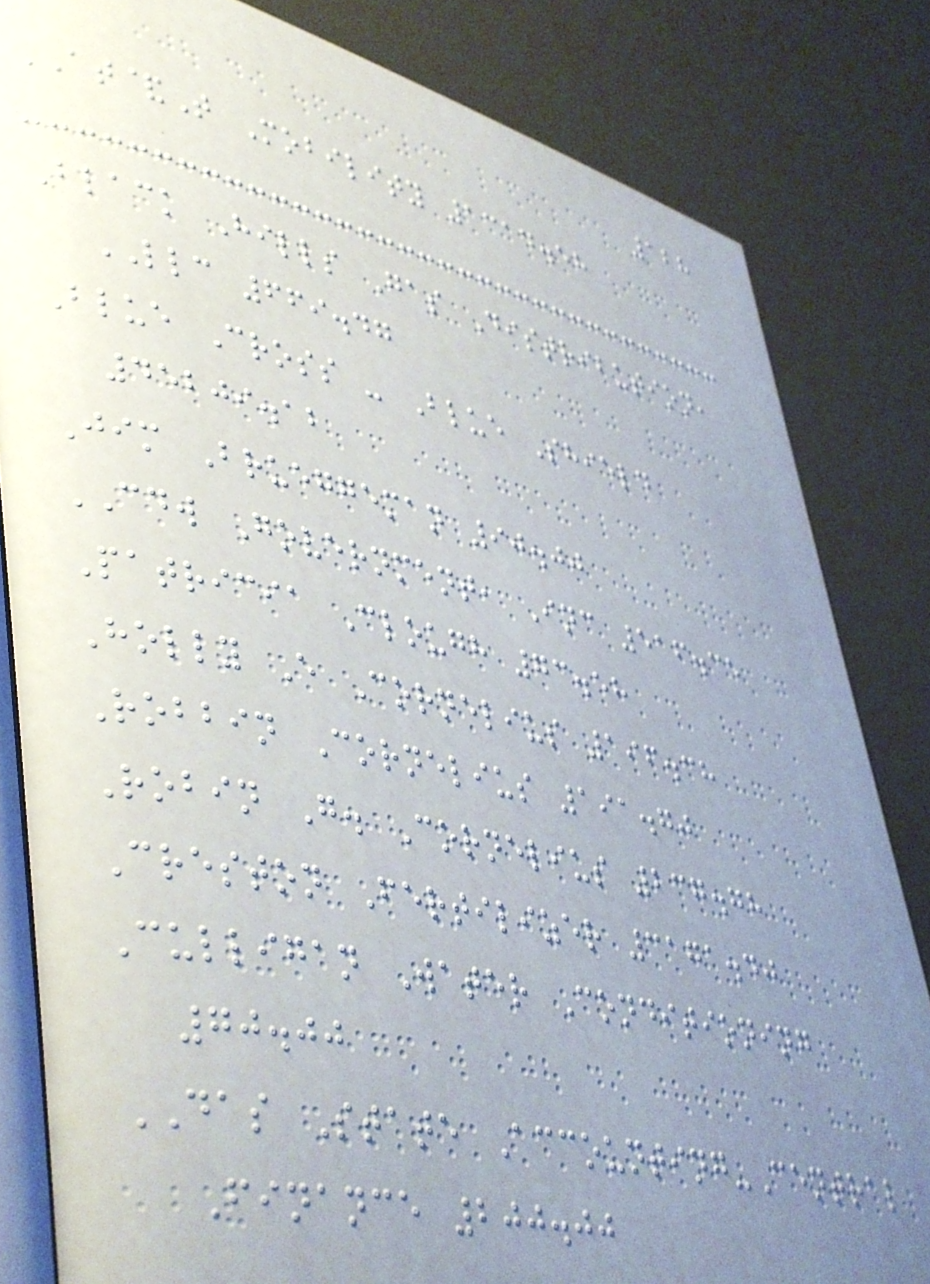128
AT&T Mobility 1314.58
Black Hills Gas Distribution,
LLC 669.47
Blue Cross - Blue Shield
45209.12
Jim Brueggeman 90.00
CDW Government, Inc 516.35
Patricia Clough 73.58
Holly E Cornelius 196.38
Robbin Cornelius 191.70
Robin G. Cornelius 237.78
Creston Fertilizer 3171.40
Culligan Water Conditioning
70.00
DAS State Accounting-Central
Finance 200.00
